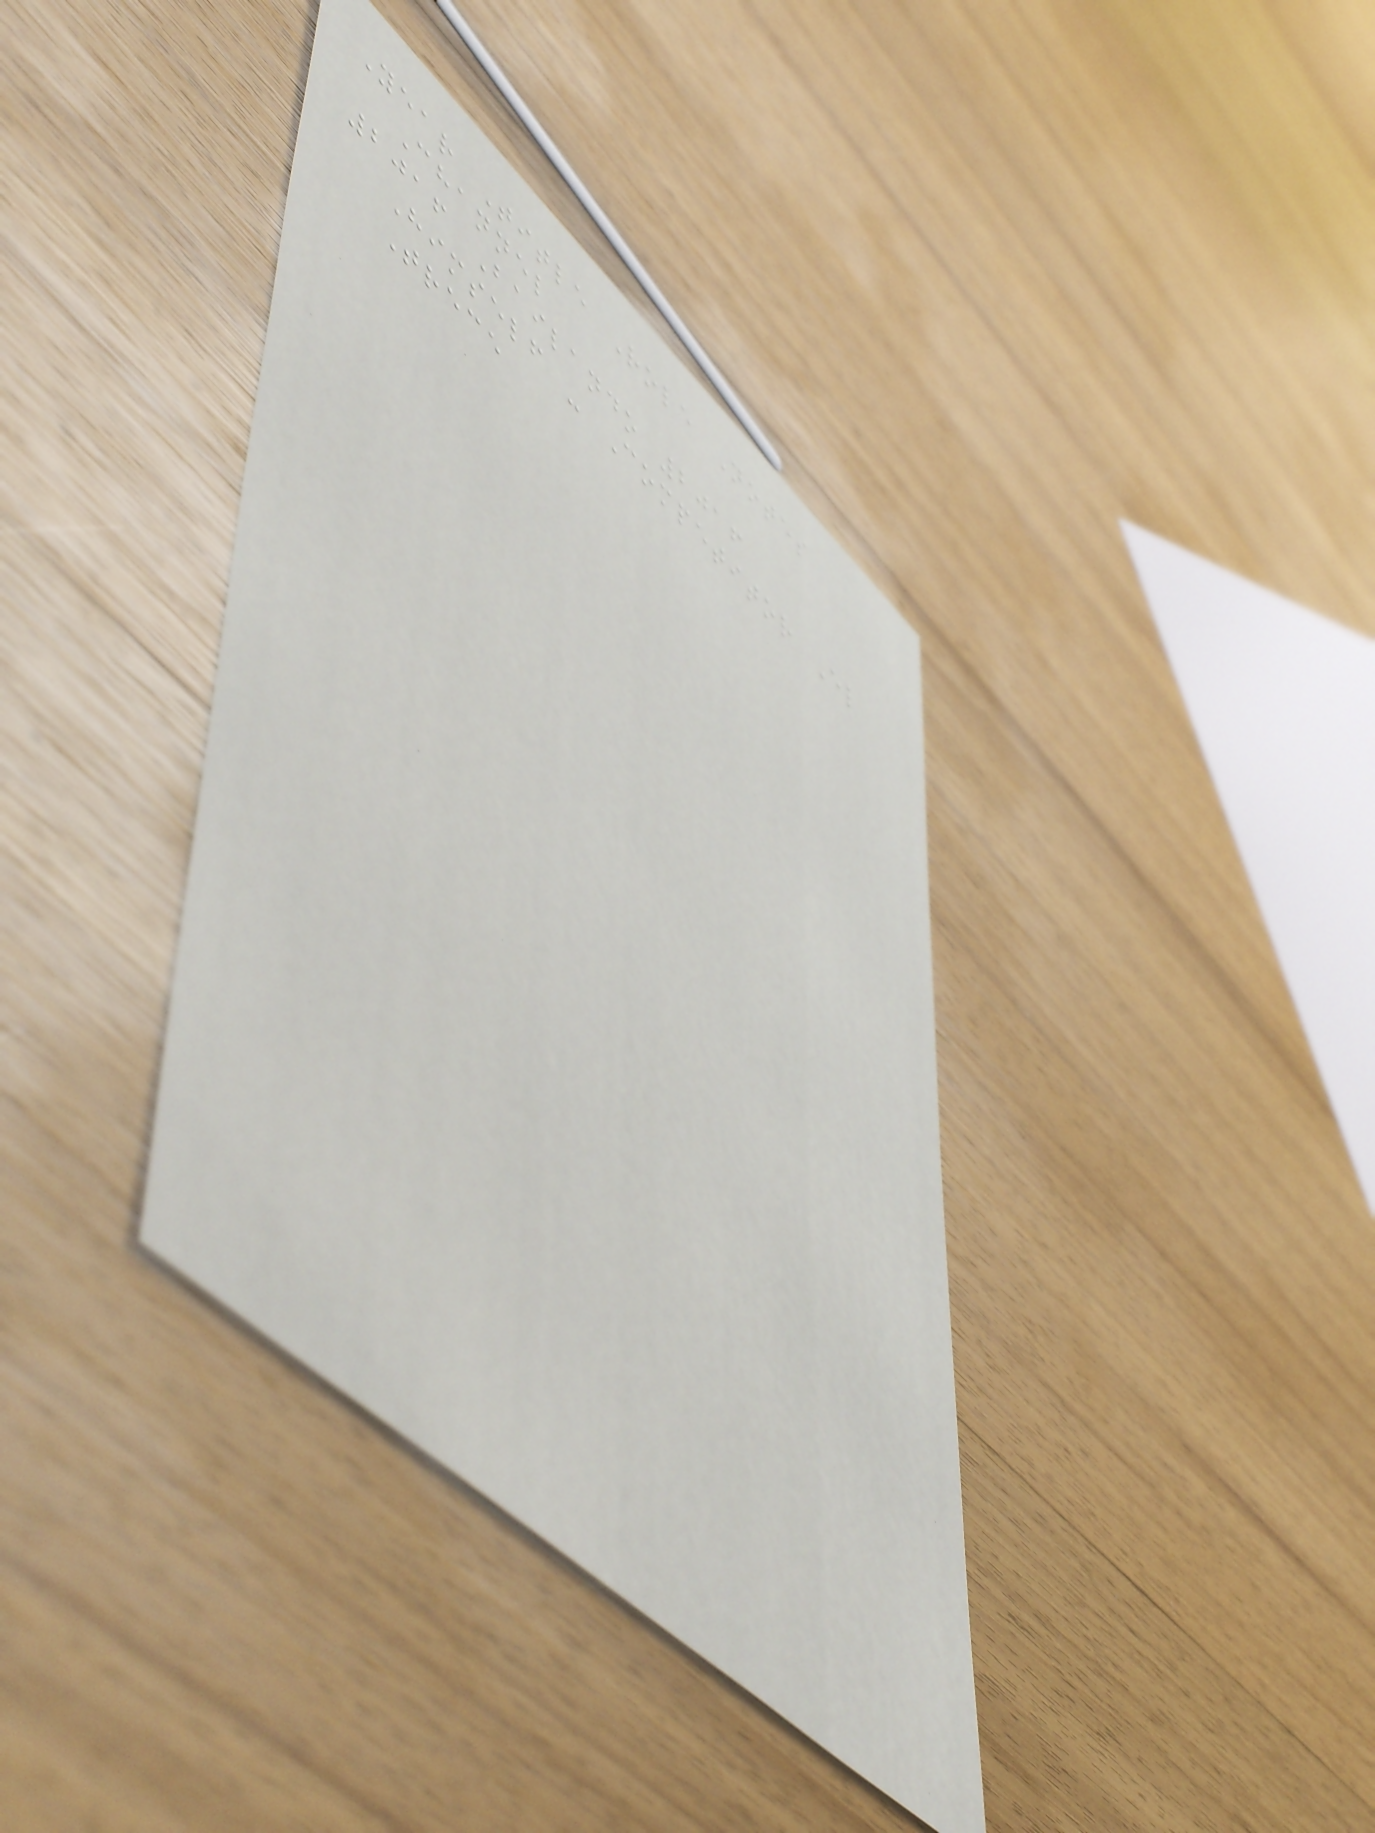Year Title Role Notes
Channel
2016 Bailando 2016
Himself - Competitor El
Trece
